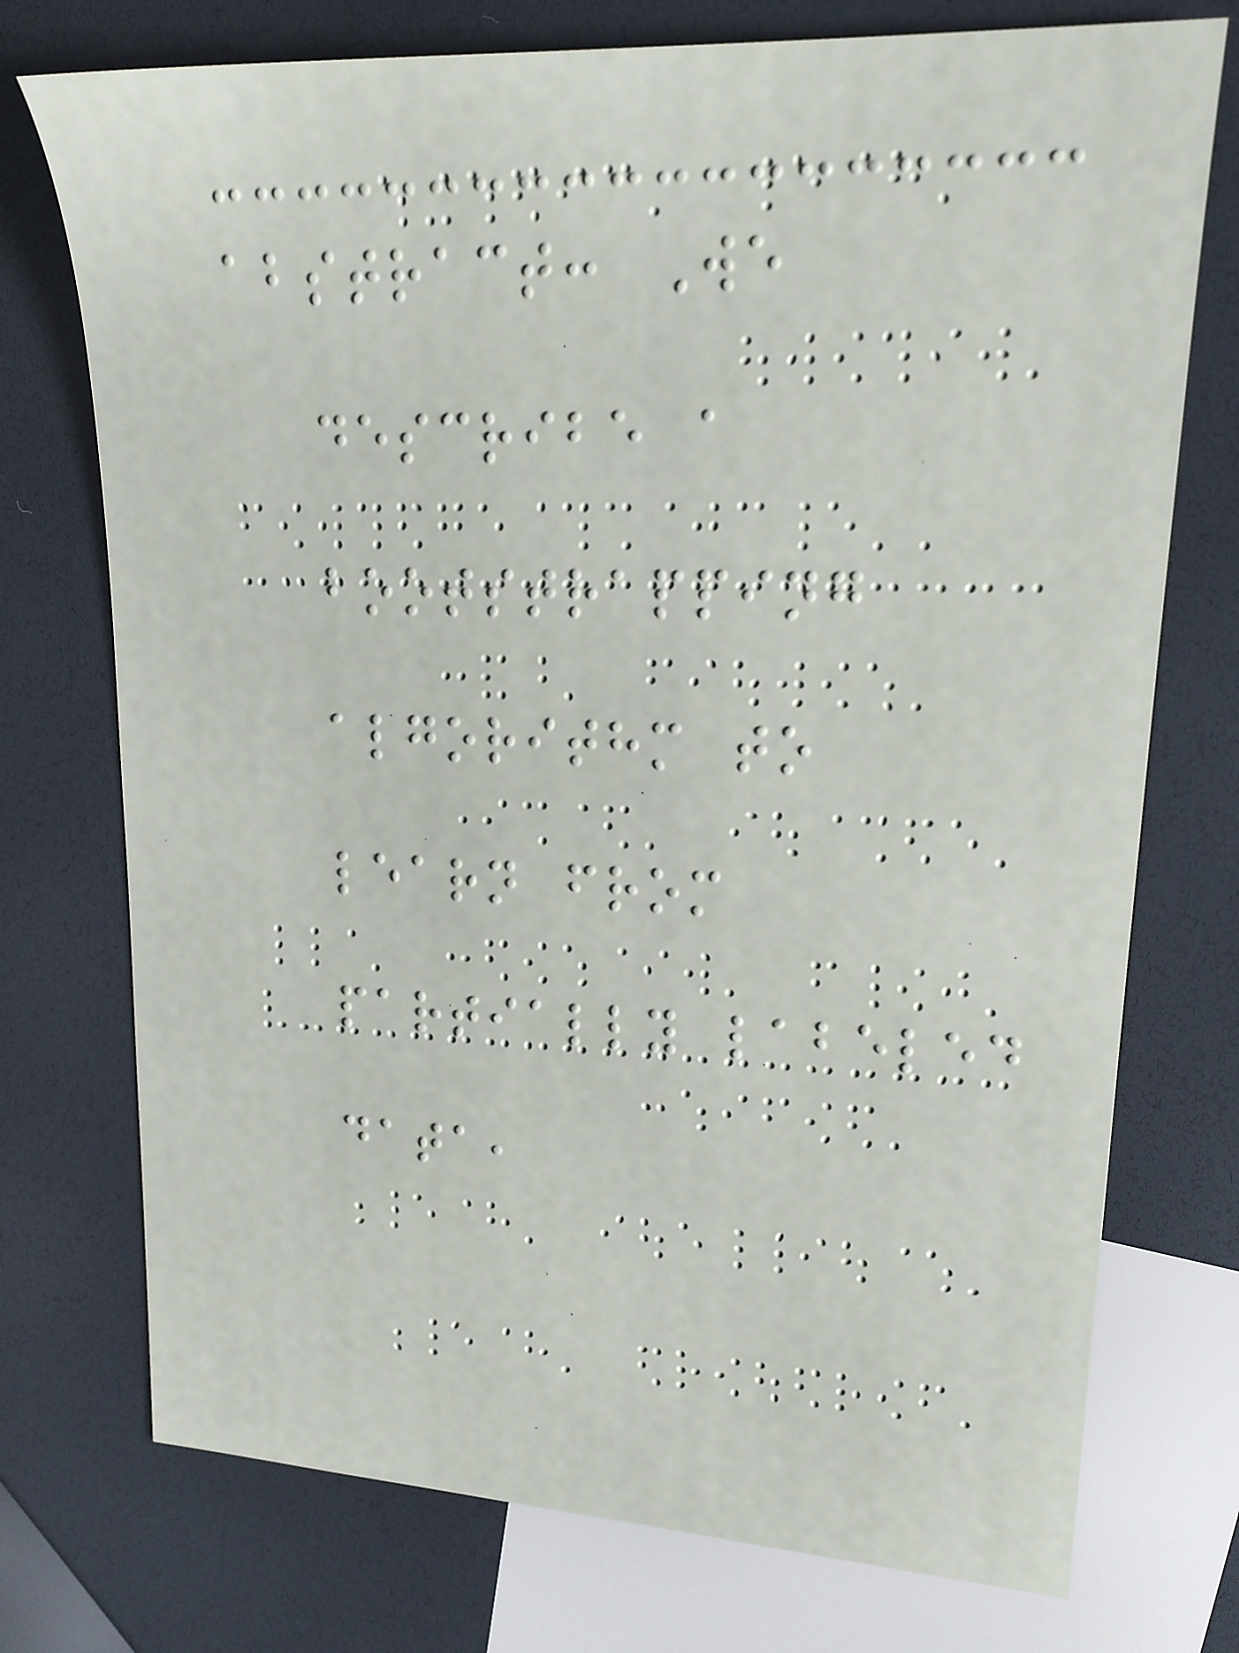abstract: We
describe a
bootstrapping
algorithm to
learn from
partially labeled
data,
